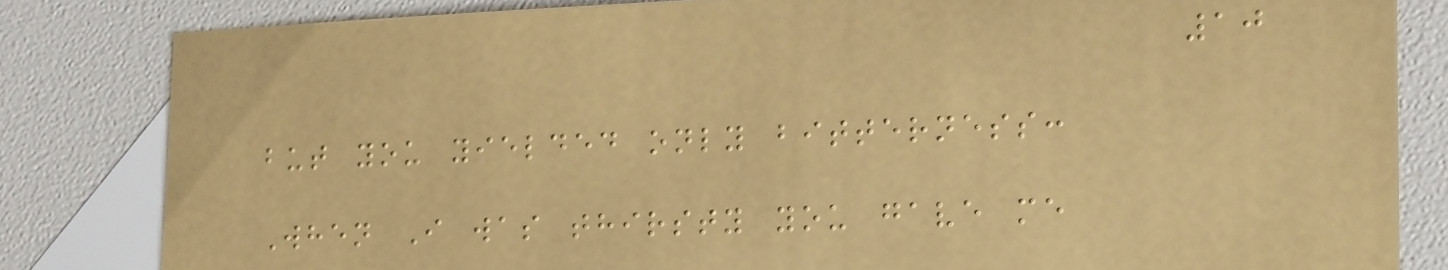10
but you yielded only bitterness:
When I was thirsty you gave me
